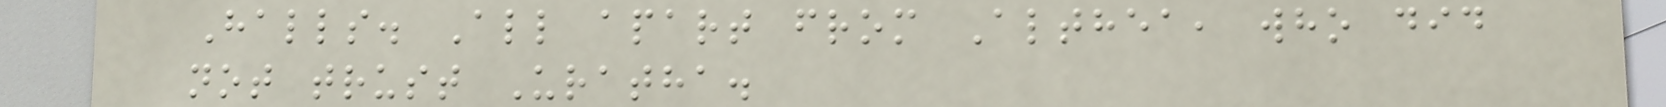Halls. All apart from Althea, who did
not trust Uratha.
